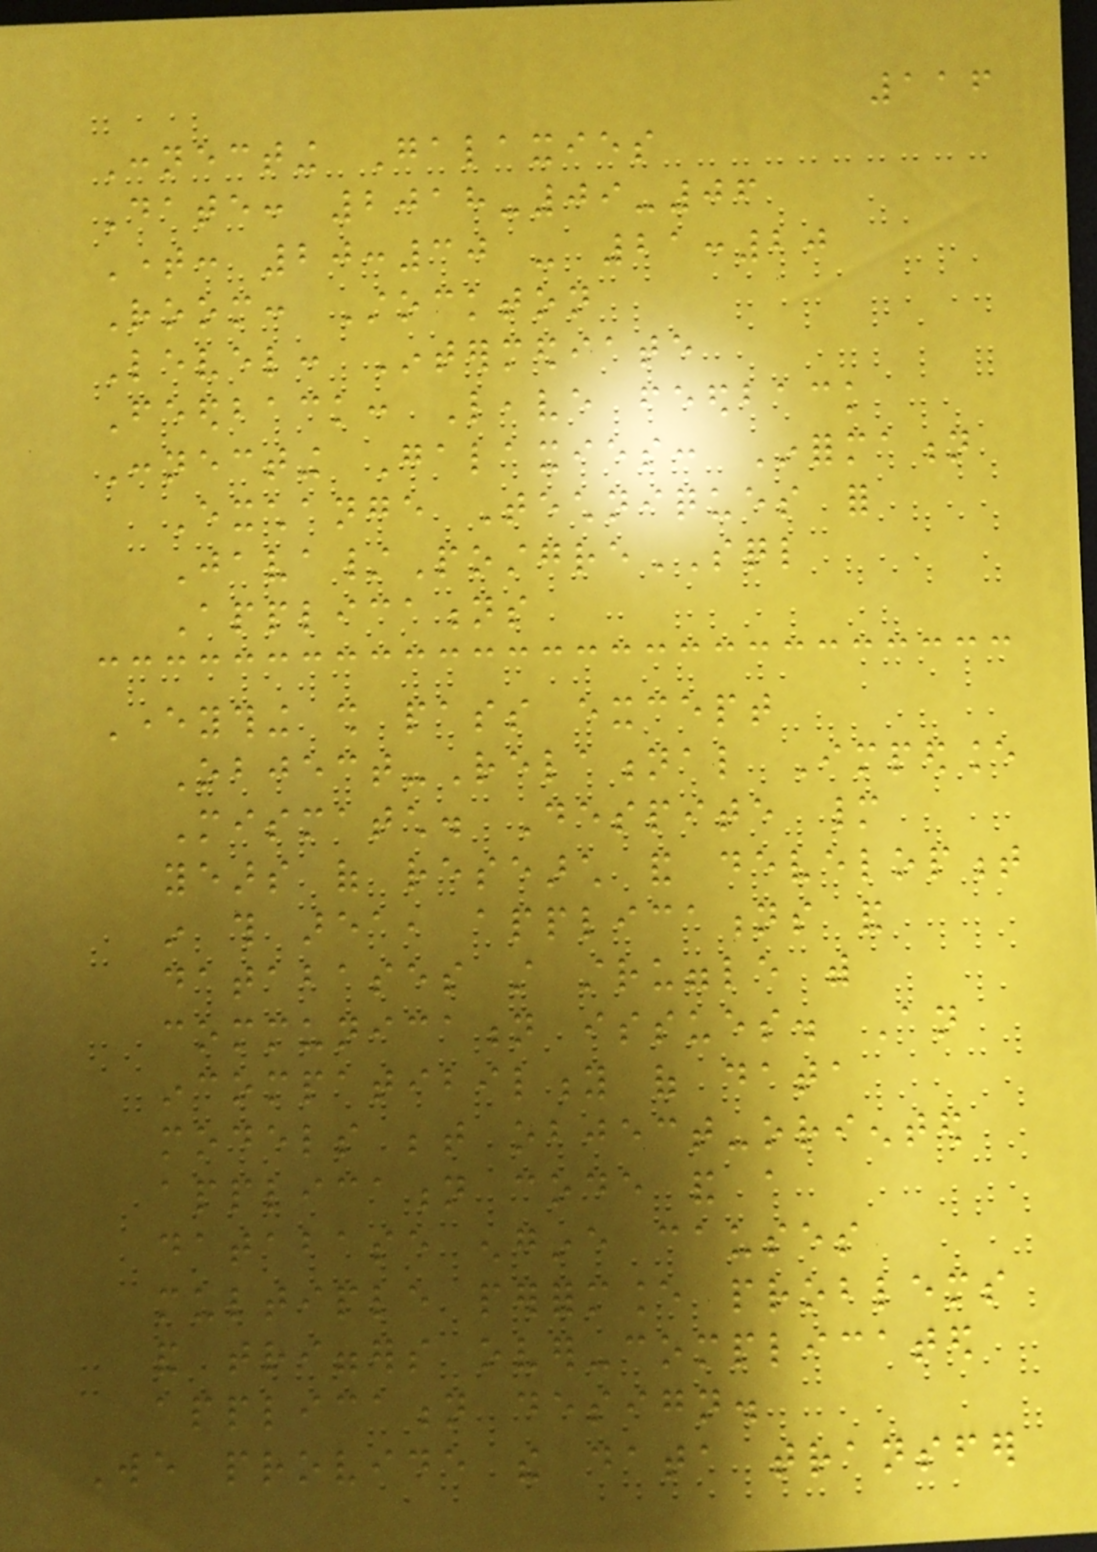116
Connecting Galaxies
Date: 2018-09-06
Time: 20:30 - 21:20
Room: Stockton
Level: Intermediate
Feedback: Leave feedback
Connecting Galaxies: Information
Exchange Techniques for
Java/PostgreSQL
Applications
Everything shall pass except
Object-Relational Impedance
Mismatch. Despite many
years of research and development
in this area, applications and
databases still struggle with
communication issues. An
incompatibility of data
models between object-oriented
application code and a
database engine causes
multiple performance problems
and triggers over-complicated
application design.
We provide the data transfer
